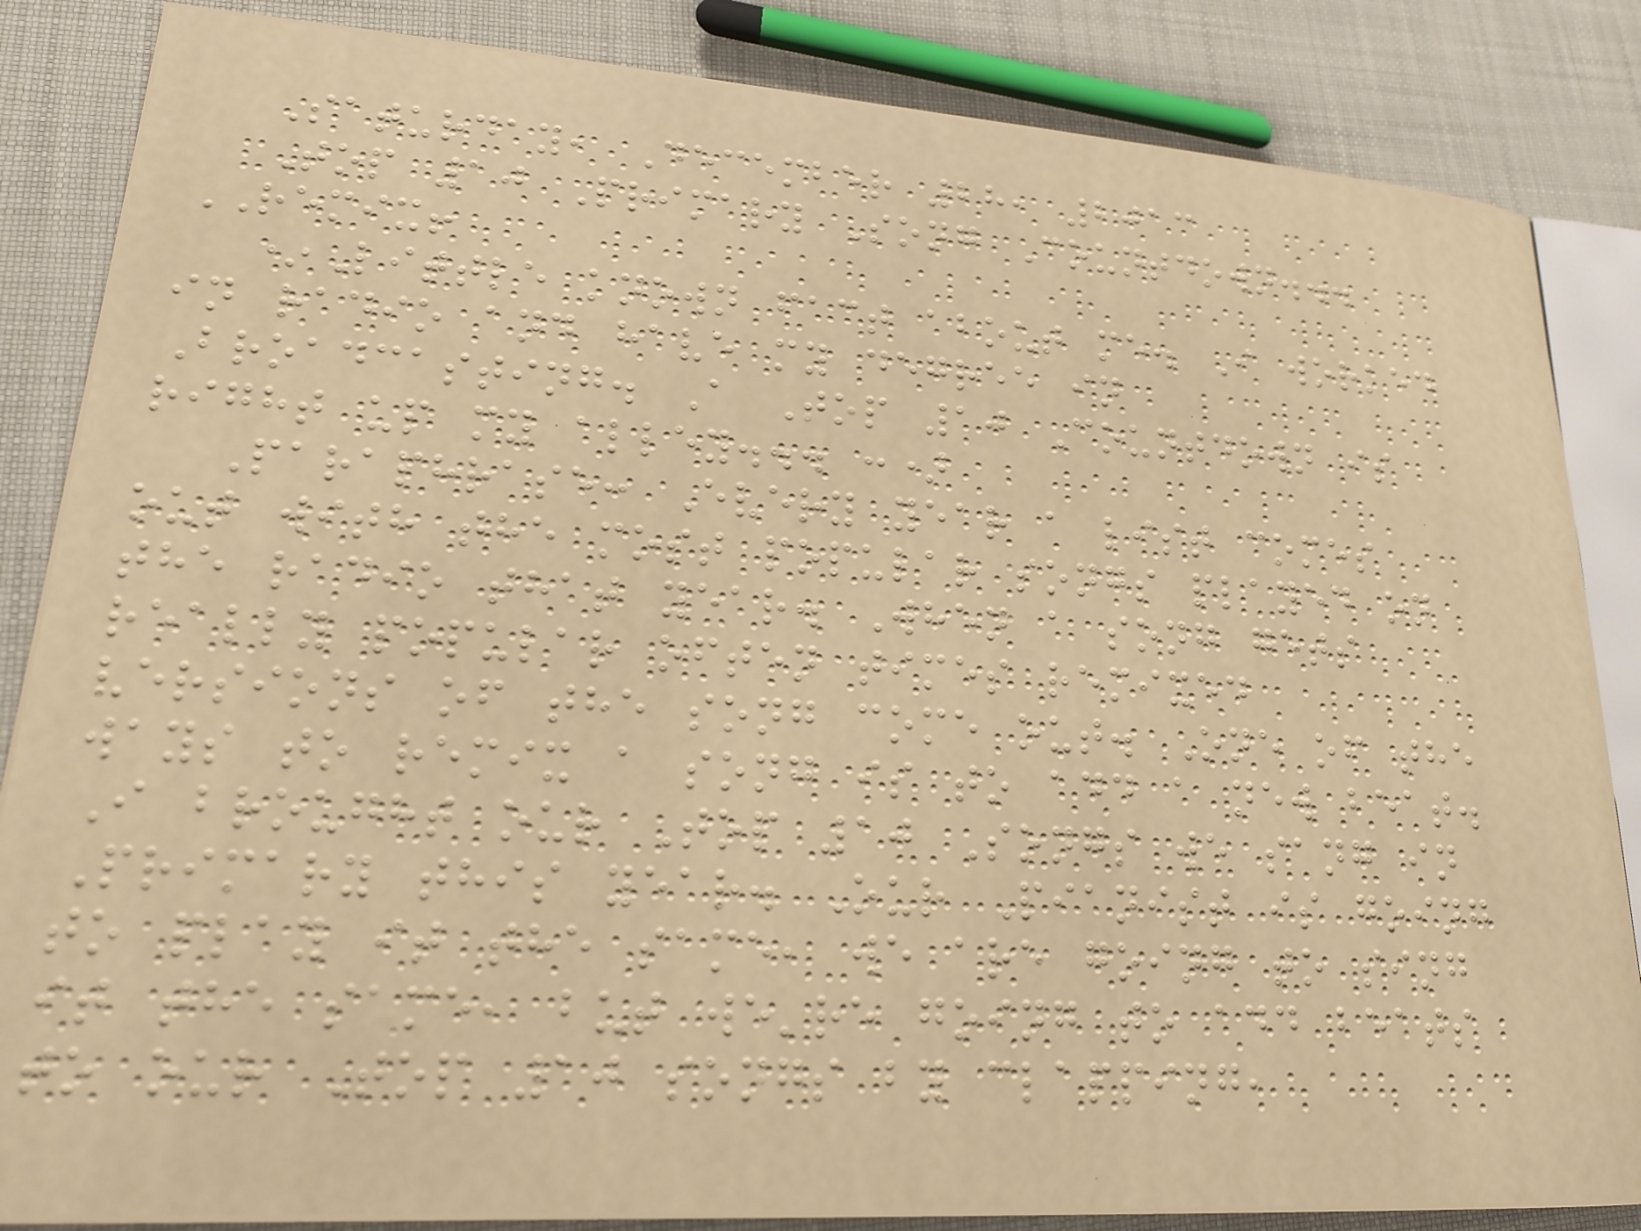Saturday, December 28, 2013
Top 10 Primary Song Countdown...
REMIX!
*Little known fact about me. I worked
in radio and have my degree in
Broadcasting. A Top 10 Countdown is
right up my alley... :)
Paraphrase: Every year a list comes
out with the most popular songs played on
the radio that year. When a song gets
really popular often times remixed
versions of the song come out. One of the
ways to remix a song is to add a new beat.
I brought our Top 10 Songs we sang in
Primary this year. Our Pianist is going
to play it the same, we are going to sing
it the same, but we're going to add beats
to our Top 10 songs by clapping,
